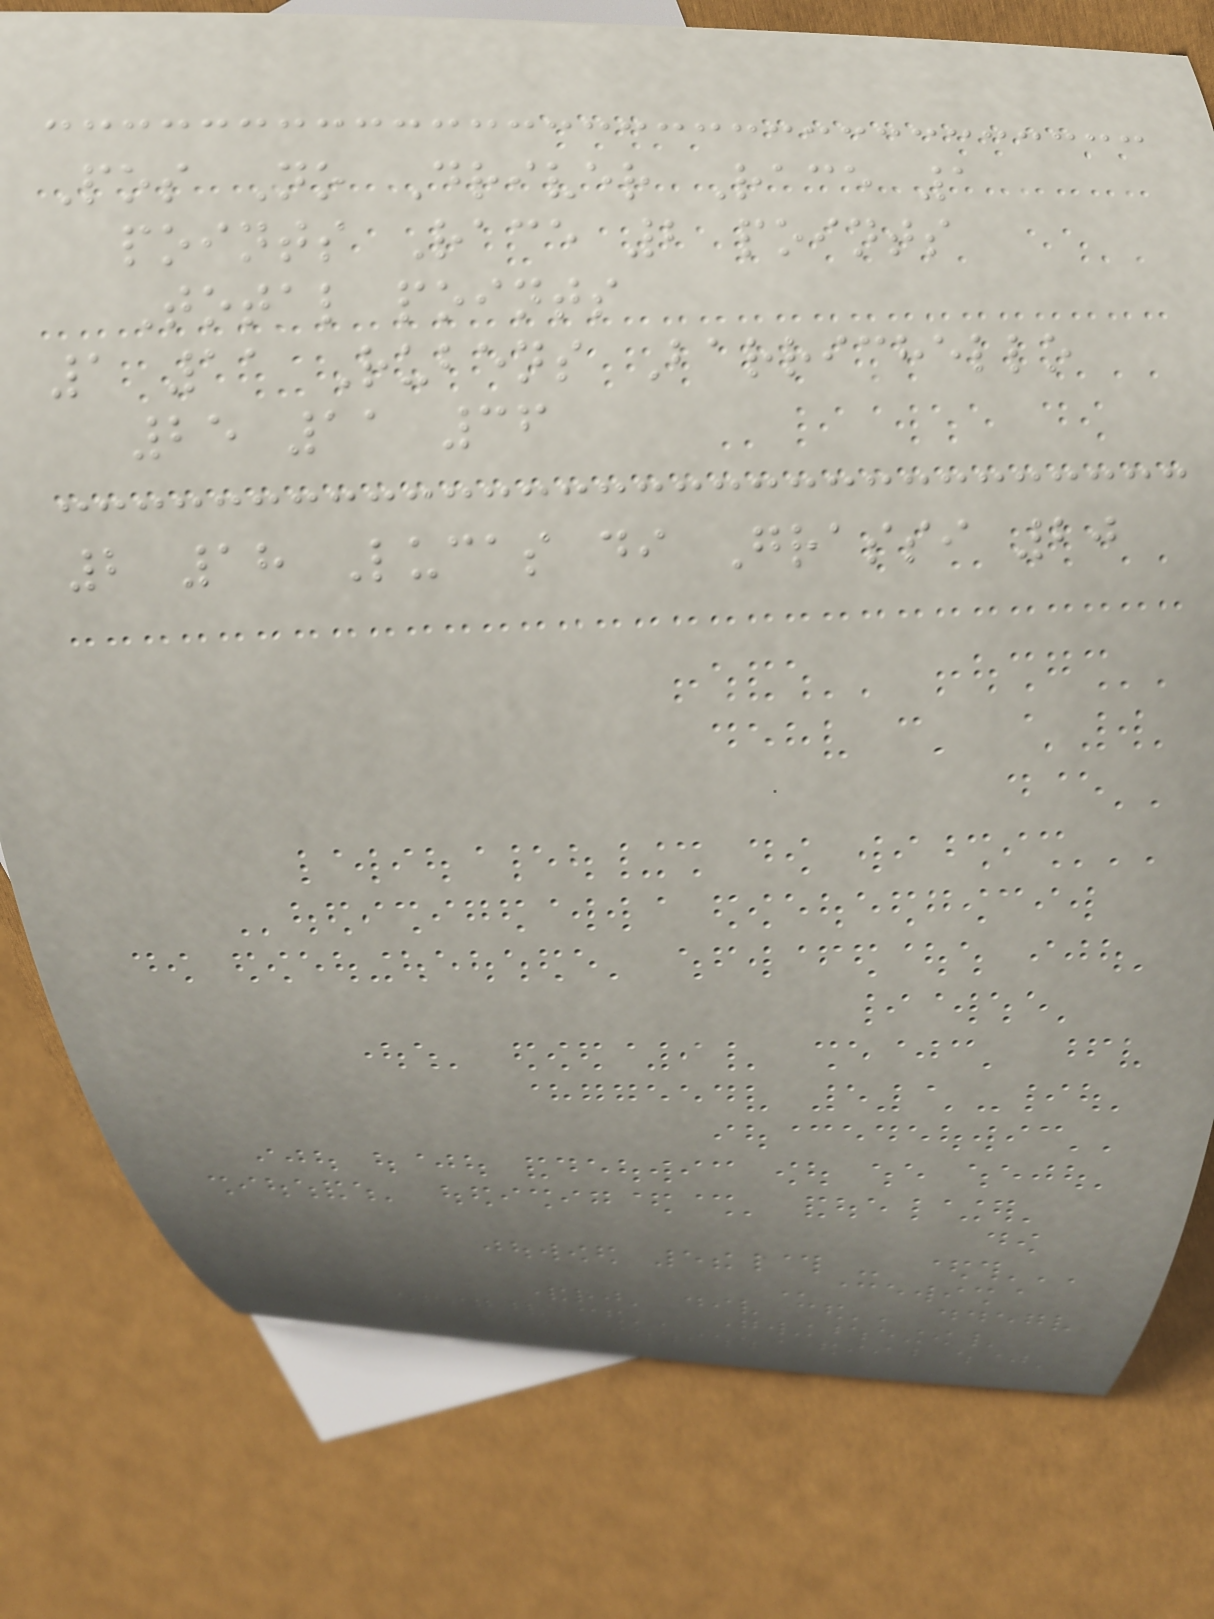Pos No Driver Race 1
points Race 2 points
Total points
1 11 Rubens Barrichello
25 11 36
2 18 Lucas di Grassi 20
